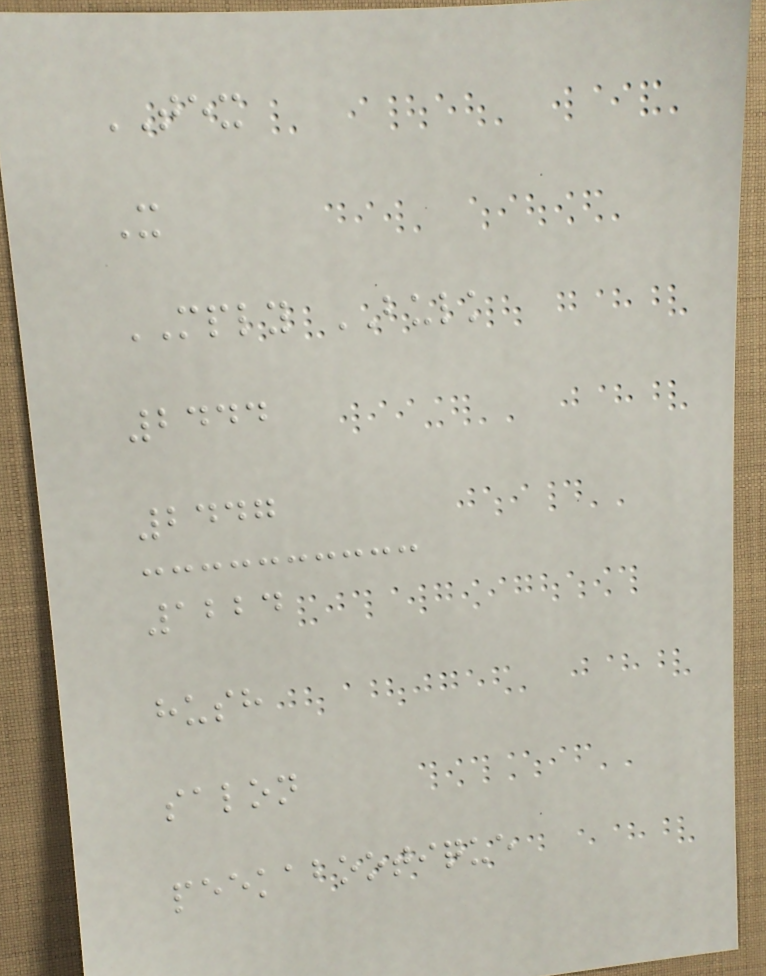TEX
X
MPLY BULK
2444
2447
1224
hush
salon
peekabootique
